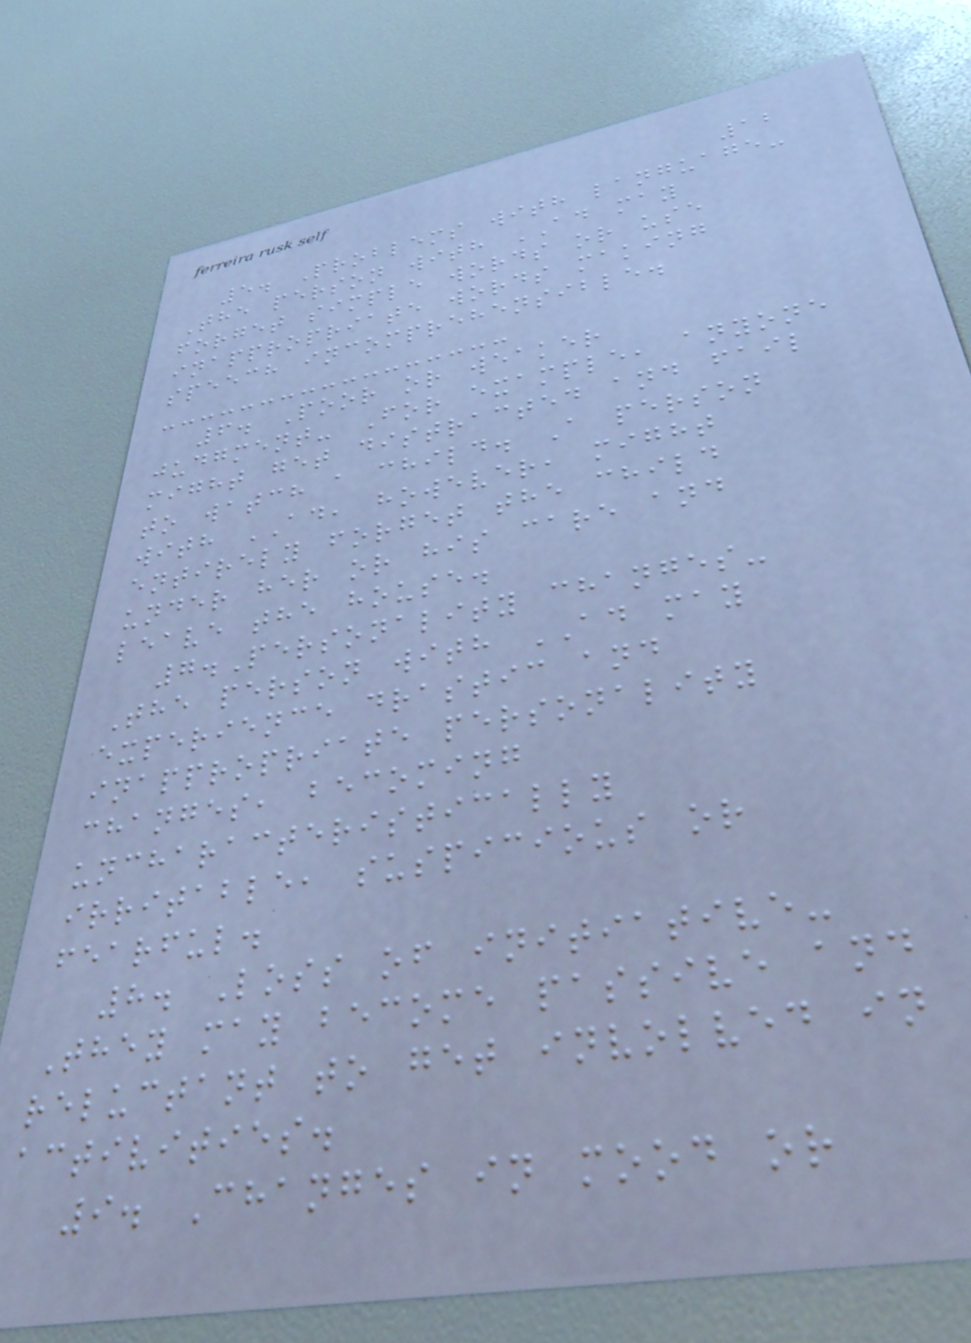12
5. Problems with language-
The person with AD may
forget simple words or use
inappropriate words making
speech incomprehensible.
6. Poor or weaker
judgment- For example, anyone
might get distracted and fail
to watch a child. A person
with AD, however, might
entirely forget the child
under her or his care and
leave the house.
7.Personality changes-
The person with AD may
experience drastic and
inappropriate personality
changes, becoming
uncharacteristically
irritable, suspicious or
fearful.
8. Loss of initiative-
They may become passive and
reluctant to get involved in
activities.
9. Changes in mood or
